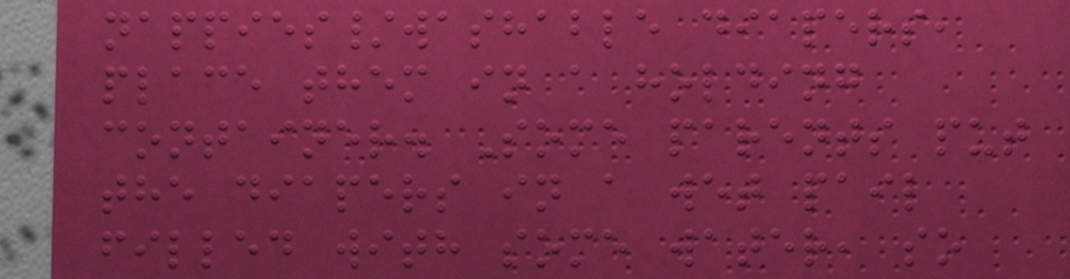nappies/washable diapers,
place them in a holding
container. Some parents put
the diapers in a wet pail
filled with some water, so
